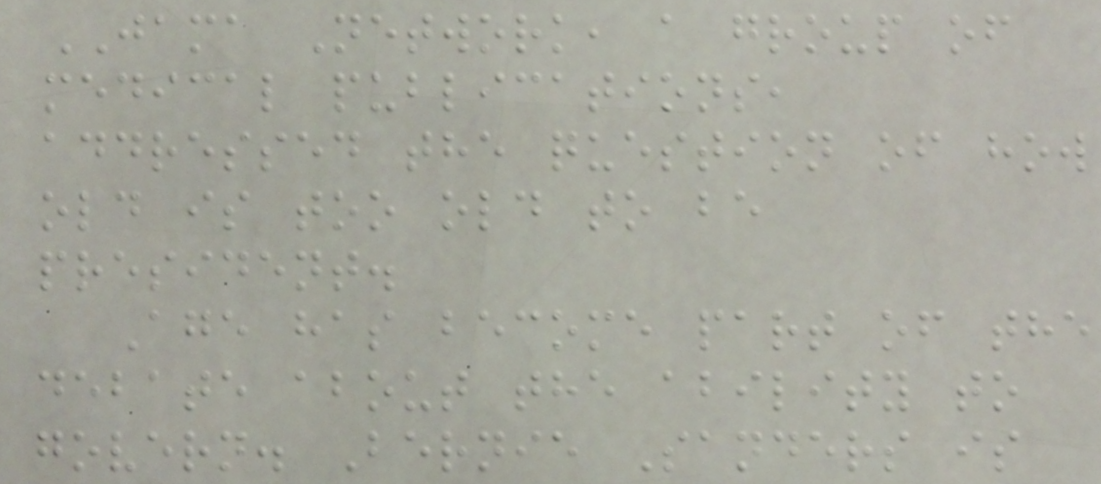JAMA Network, a group of
medical publications,
addressed the question of how
old is too old to be
president.
Age has become part of the
debate about the ability to
govern. Bernie Sanders is
